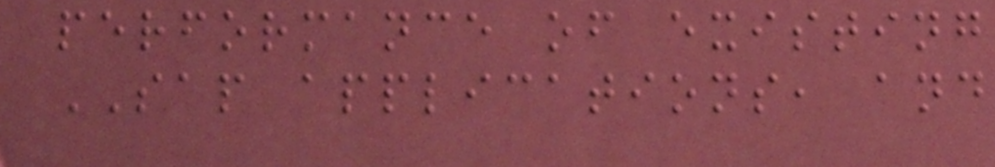performance of existing
SAP applications, and
